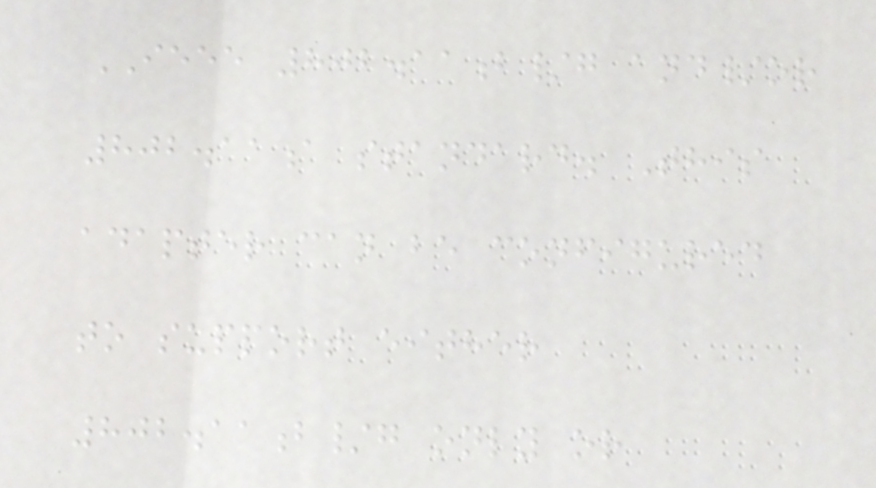IEEE 802.11b/g and/or
802.11a standard. This
adapter can be configured
to support either
802.11b/g only or
